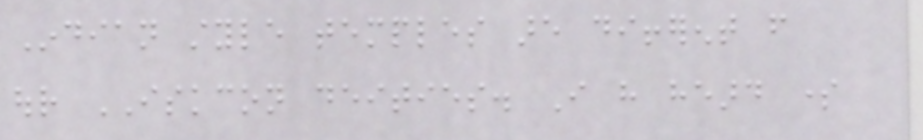Indian style temples are different from
our ISKCON deities. I have heard some
